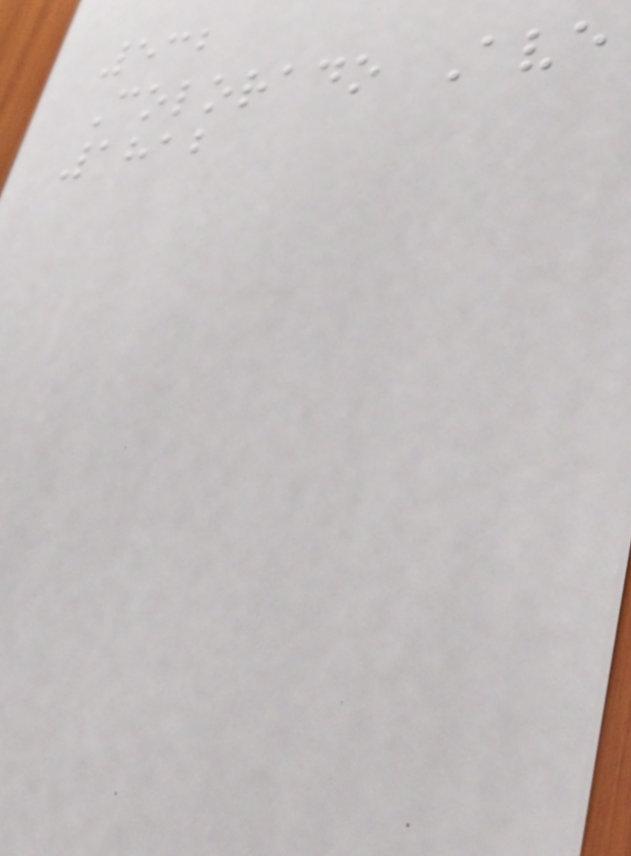532
Colorado Ave
1812
